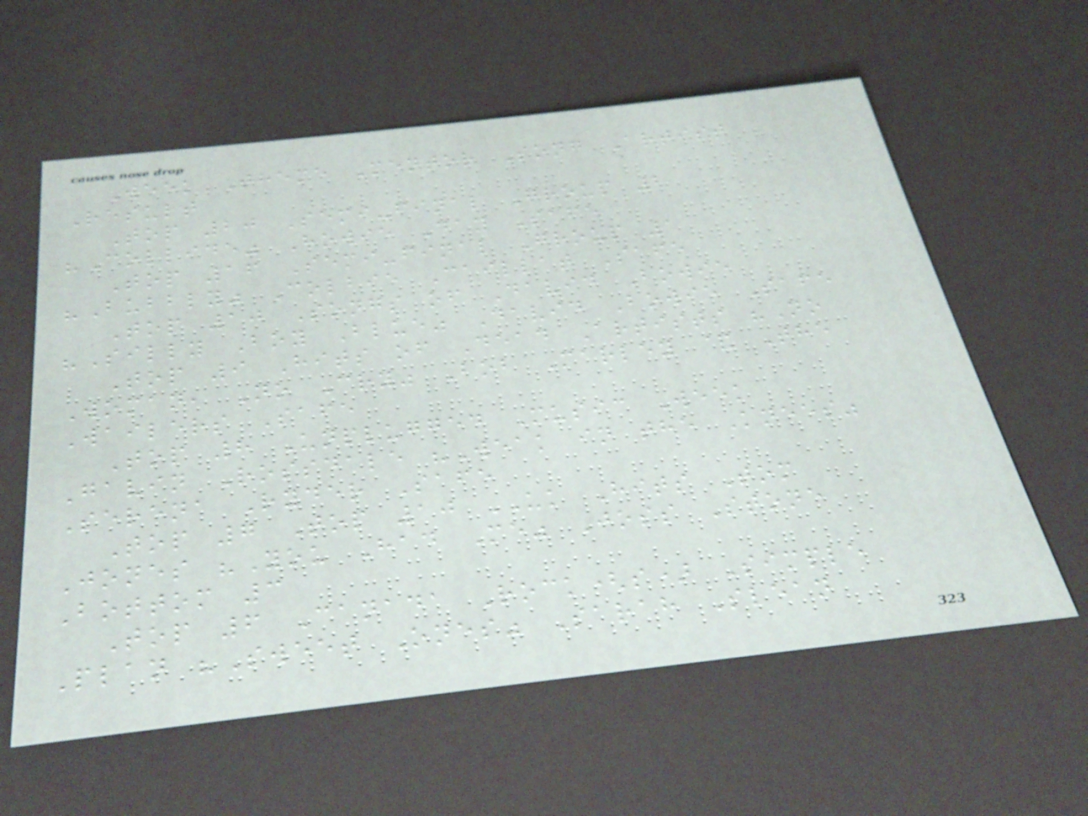Week Theme Mentor Song Artist
Result
Top 20 Semi-final Group 2
"Collide" Howie Day Safe
Top 16 Semi-final Group 1
"Bubbly" Colbie Caillat Safe
Top 10 Songs of David Bowie
"Silly Boy Blue" David Bowie Safe
Top 9 Hits of Dead Artists "No
Woman, No Cry" Bob Marley & The
Wailers Safe
Top 8 Unplugged Music Week
Gavin Rossdale "Weak in the Knees"
Serena Ryder Safe
Top 7 Top 10 UK Hits Tom
Jones "You Had Me" Joss Stone
Bottom 3
Top 6 Canada Rock(s) Simple
Plan "Sweet Ones" Sarah Slean
